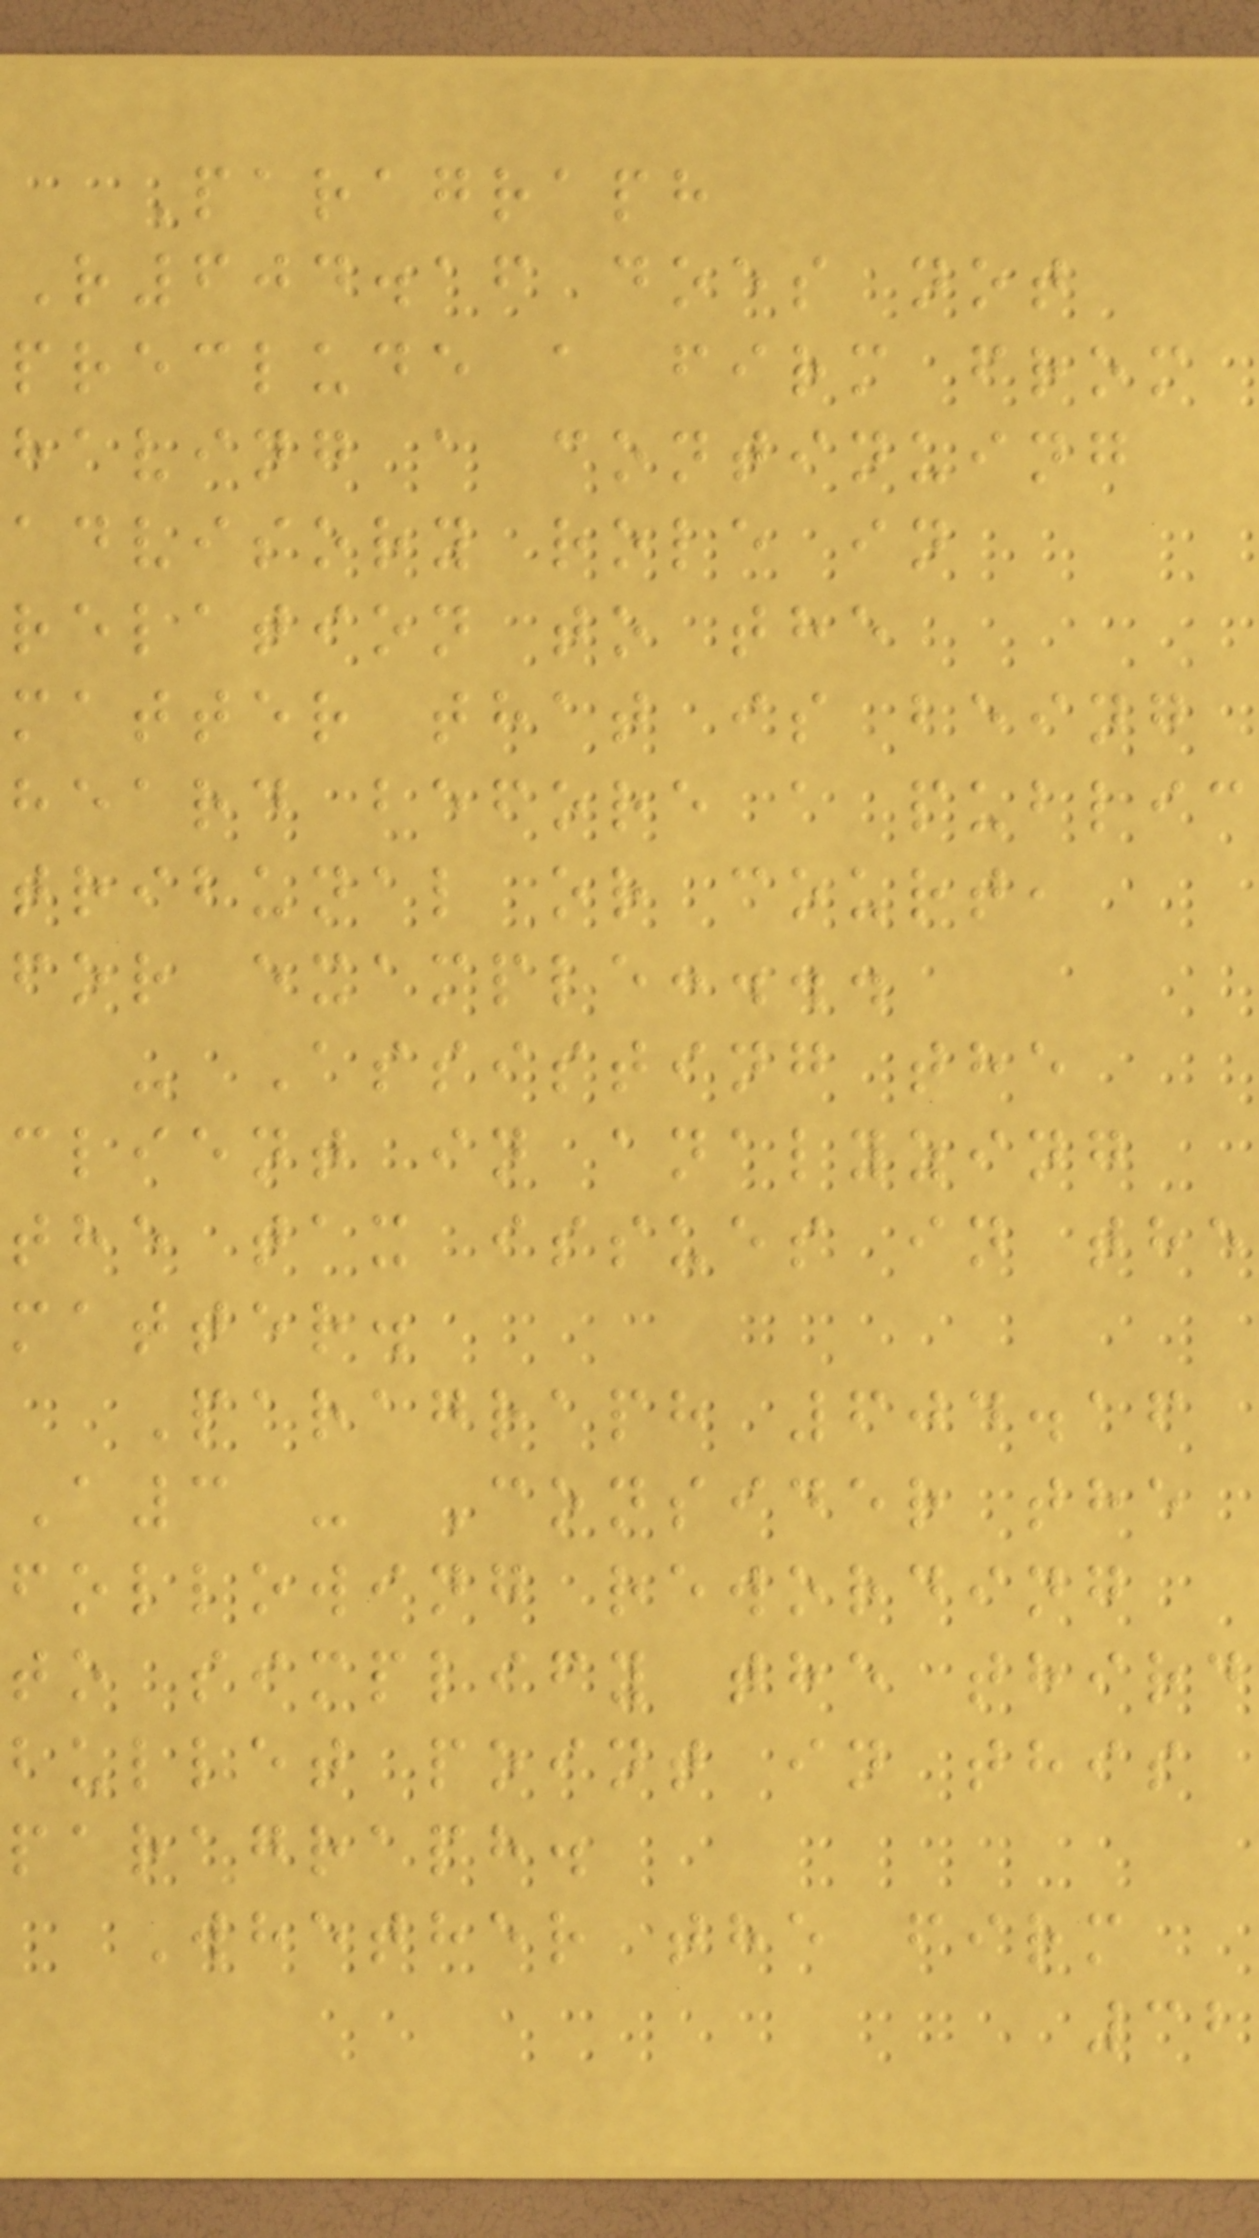Paragraph
R604.16 does not
preclude a firm from
having a continuing
advisory role in
relation to the
matter that is being
heard before a public
tribunal or court,
for example:...
- Assisting the
client in analyzing
the tax issues in the
matter.
Paragraph 604.16
A3 - Consider the
following rewording
to simplify the third
bullet point in this
paragraph.
Whether the firm
32
